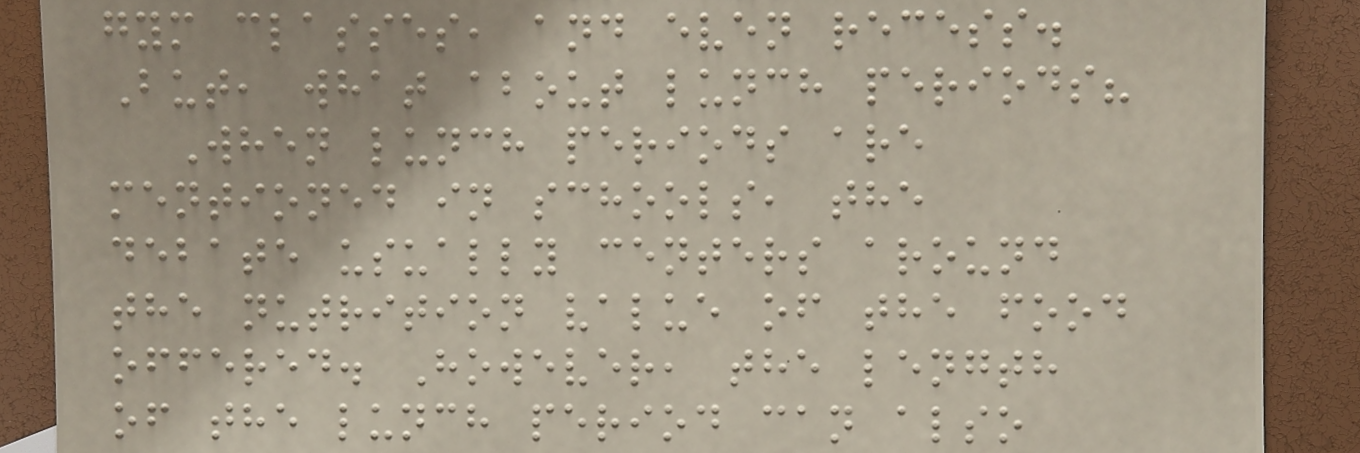gym classes, and even recess.
But, what about lunch periods?
When lunch periods are
mentioned in schools, the
debate usually centers around
the nutrition value of the food
offered. However, the length
of the lunch period can also
